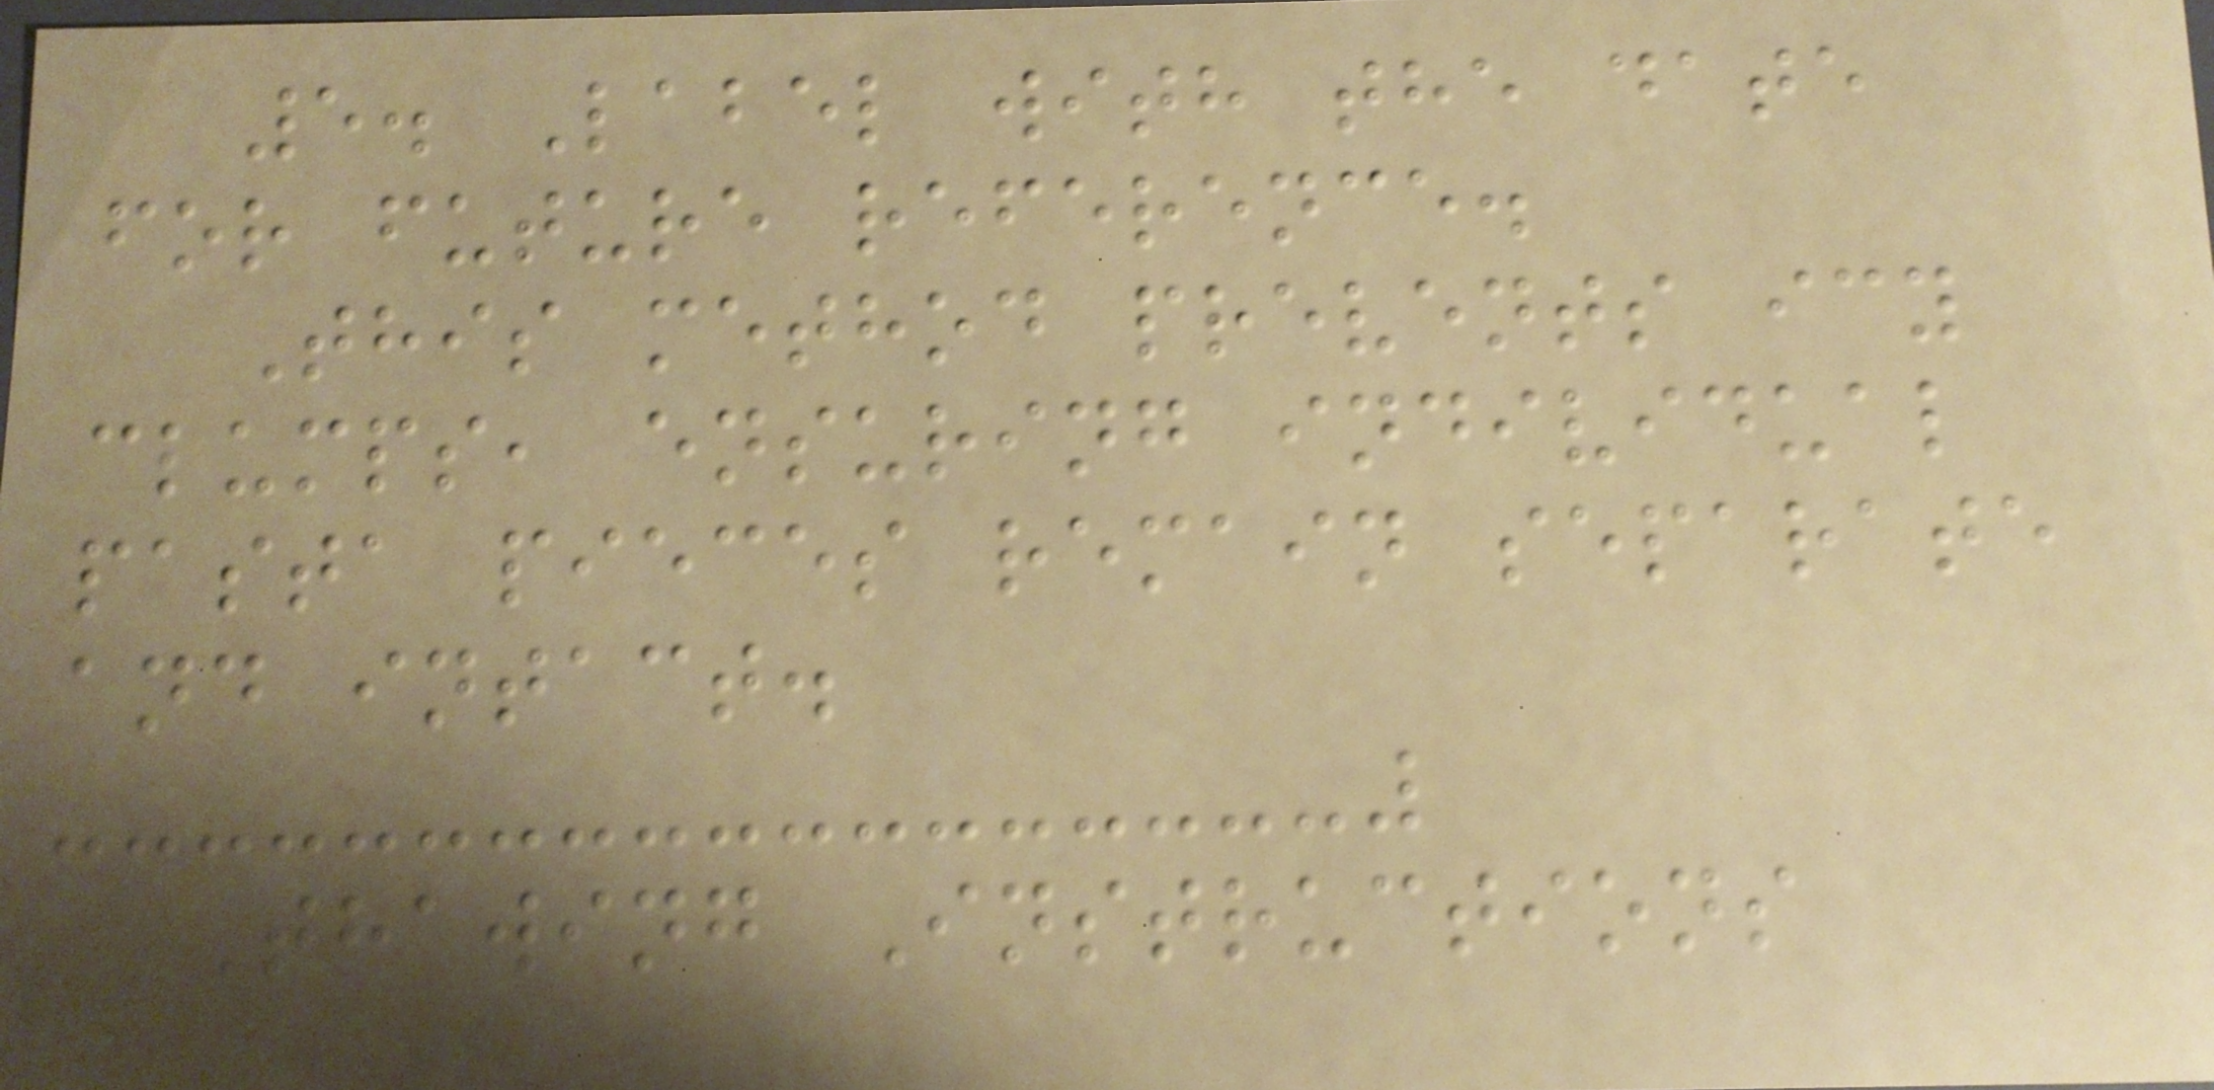5. Label with the date
for future reference.
This method prevents icy
clumps, ensuring individual
pasta pieces remain separate
and intact.
Thawing Instructions
